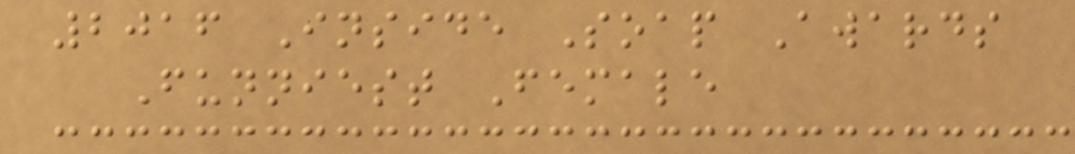2016 Inside Soap Awards
Funniest Female
